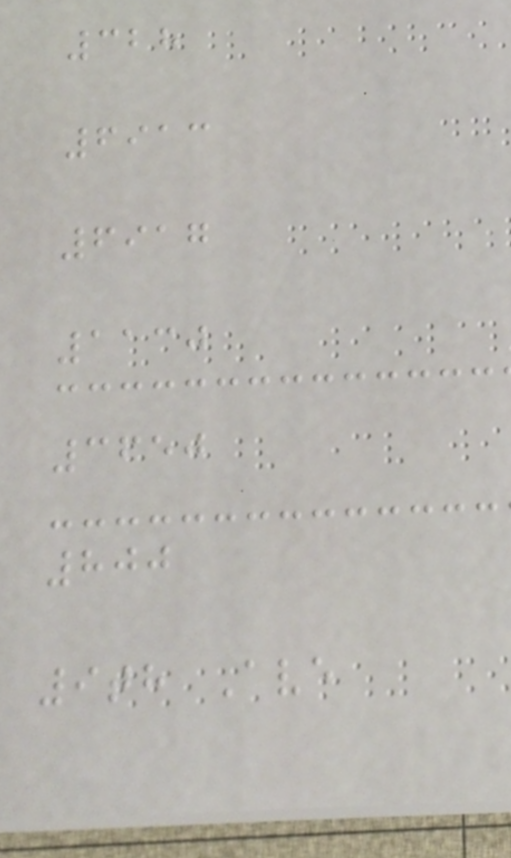328
6913
6917
1130
3650
800
9th Ave
